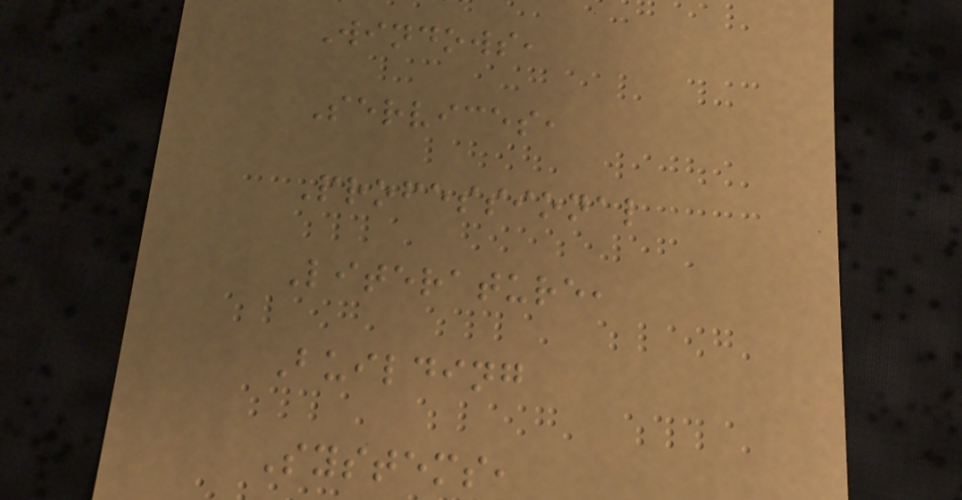Windows,
Services,
Professional
Literature,
Building
Systems,
